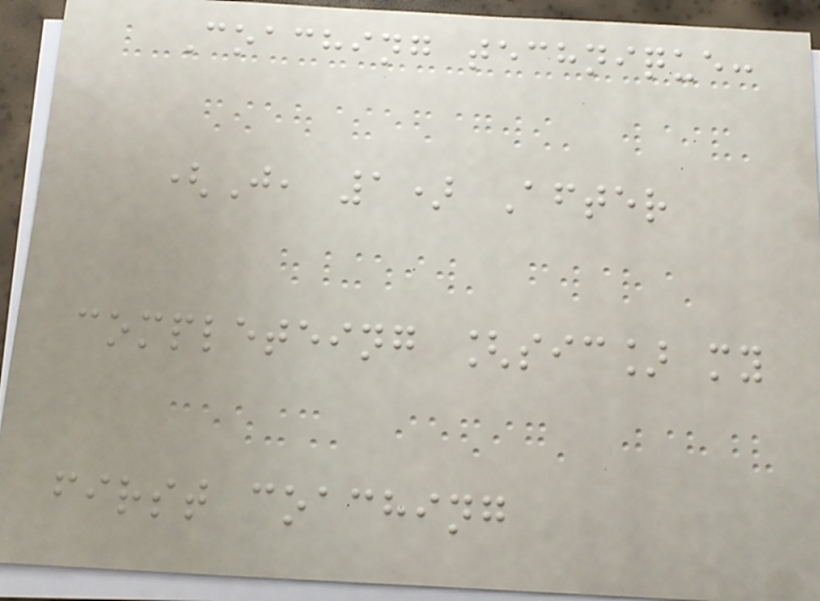Coaching technique:
(J, 1) After
completeing [sic] my
first coaching
